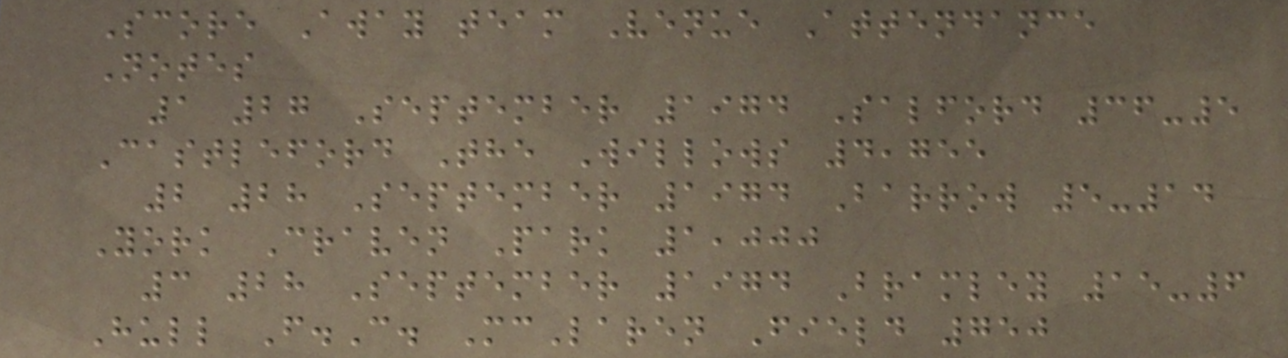Score Away team Venue Attendance
Notes
1 27 September 1974 Salford 36-5
Castleford The Willows 4,755
2 28 September 1974 Barrow 5-14
York Craven Park 1,000
3 28 September 1974 Bramley 15-6
Hull F.C. McLaren Field 750
